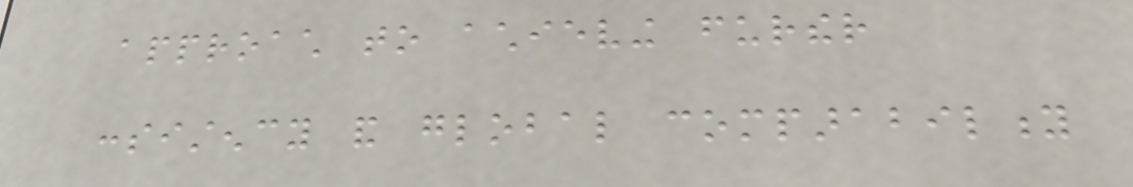approach to achieving further
consistency and global comparability
